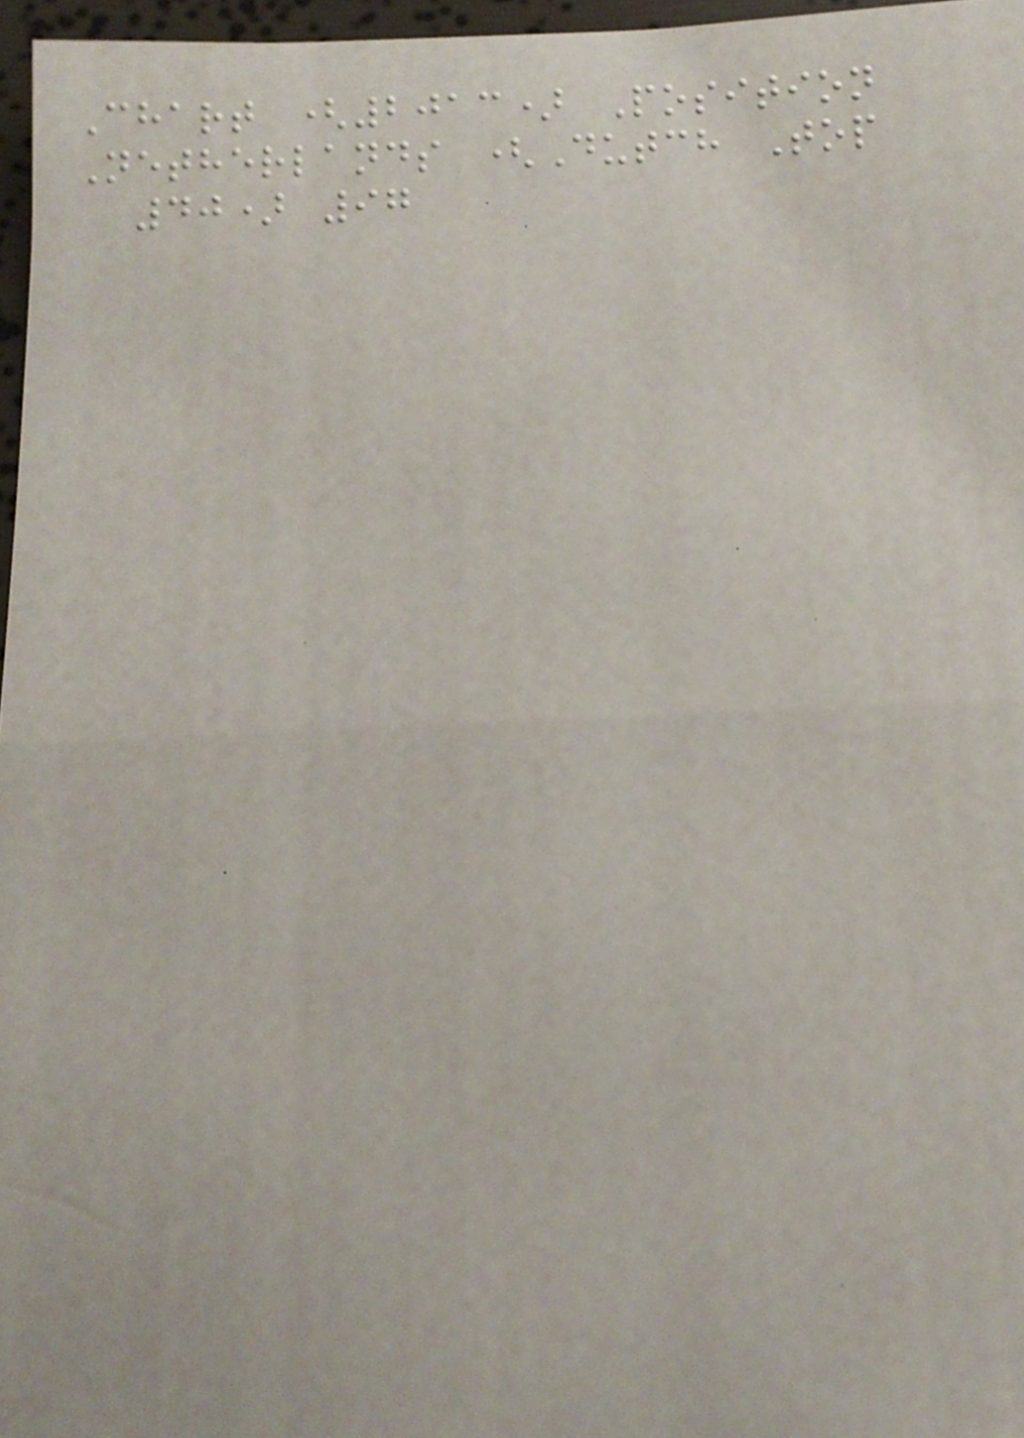Chart (2013) Position
Netherlands (Dutch Top
40) 97
